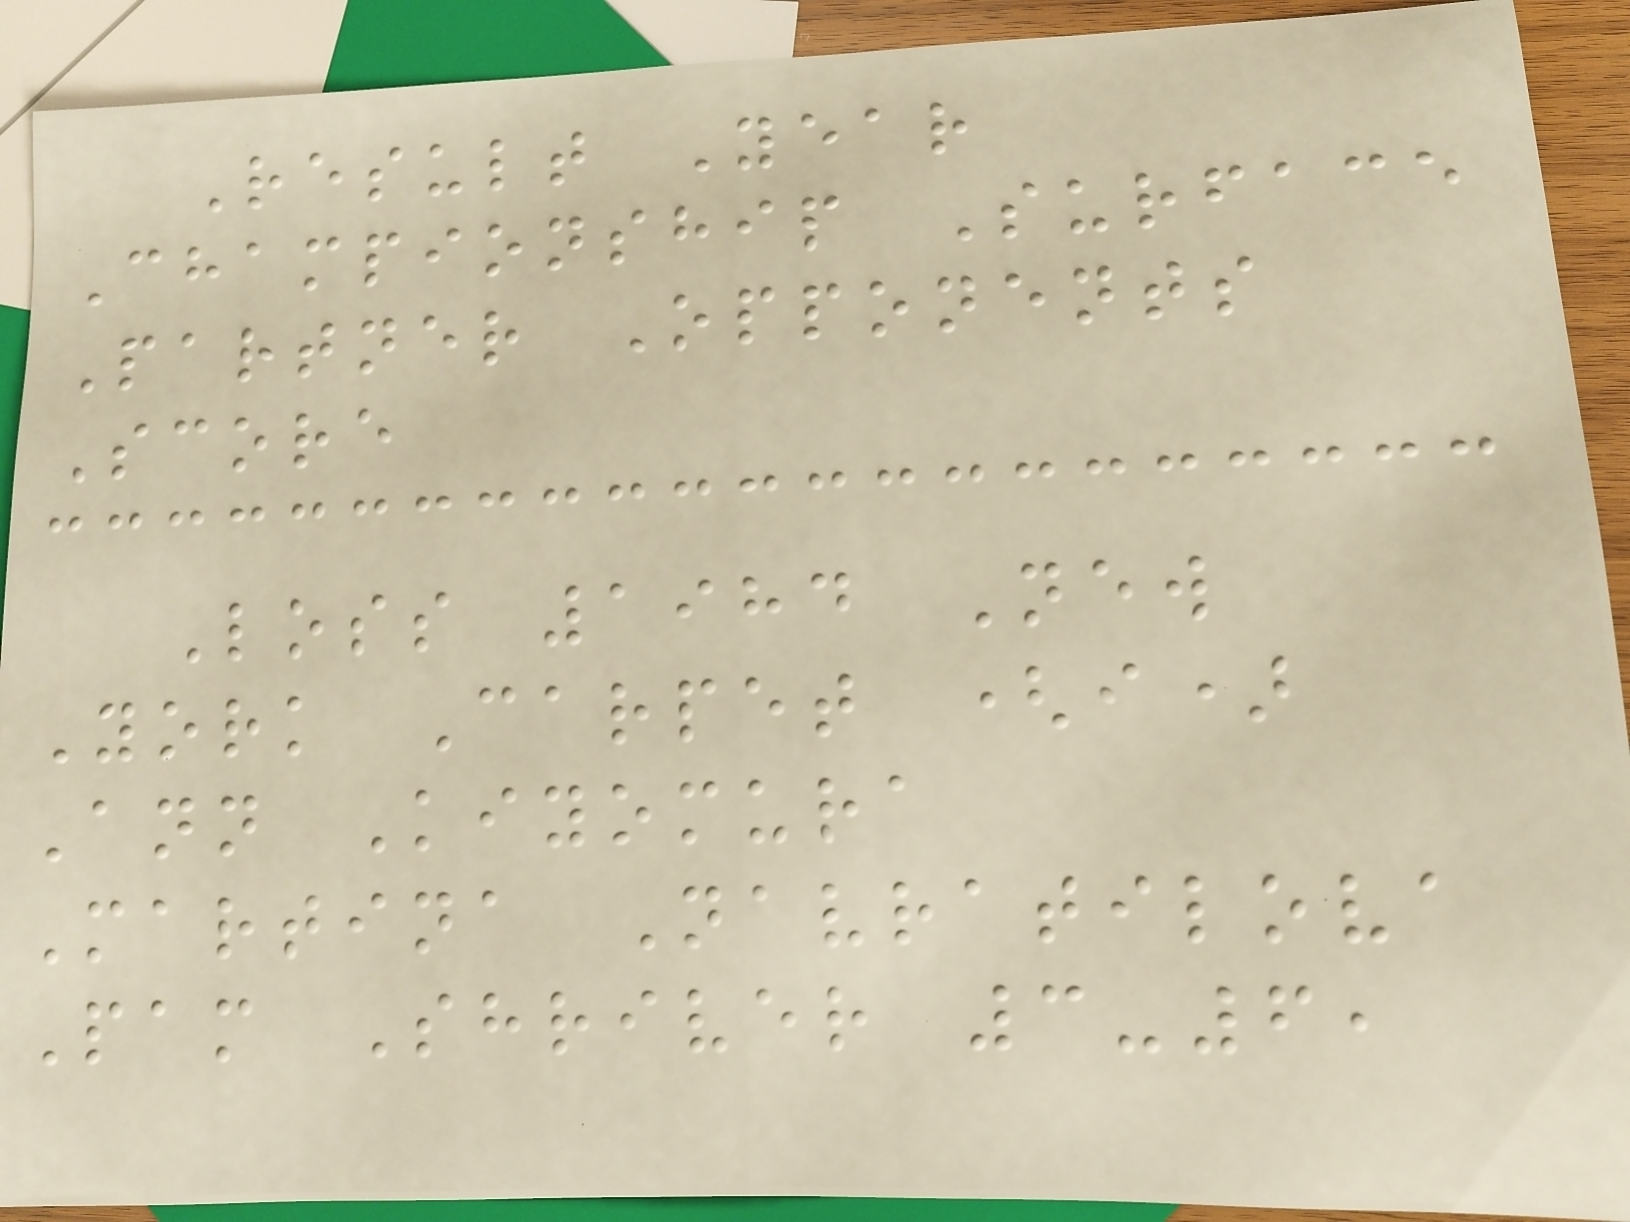Result Year
Championship Surface
Partner Opponents
Score
Loss 1984 New
York Carpet (i)
Ann Kiyomura
Martina Navratilova
Pam Shriver 3-6,
